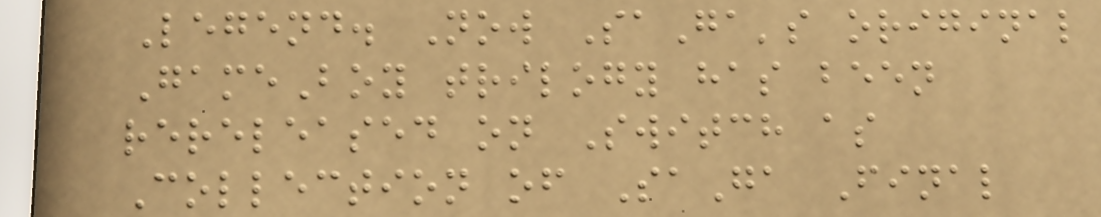Legend. Now SaGa's original
GameBoy trilogy has been
rereleased on Switch as
Collection of SaGa Final
